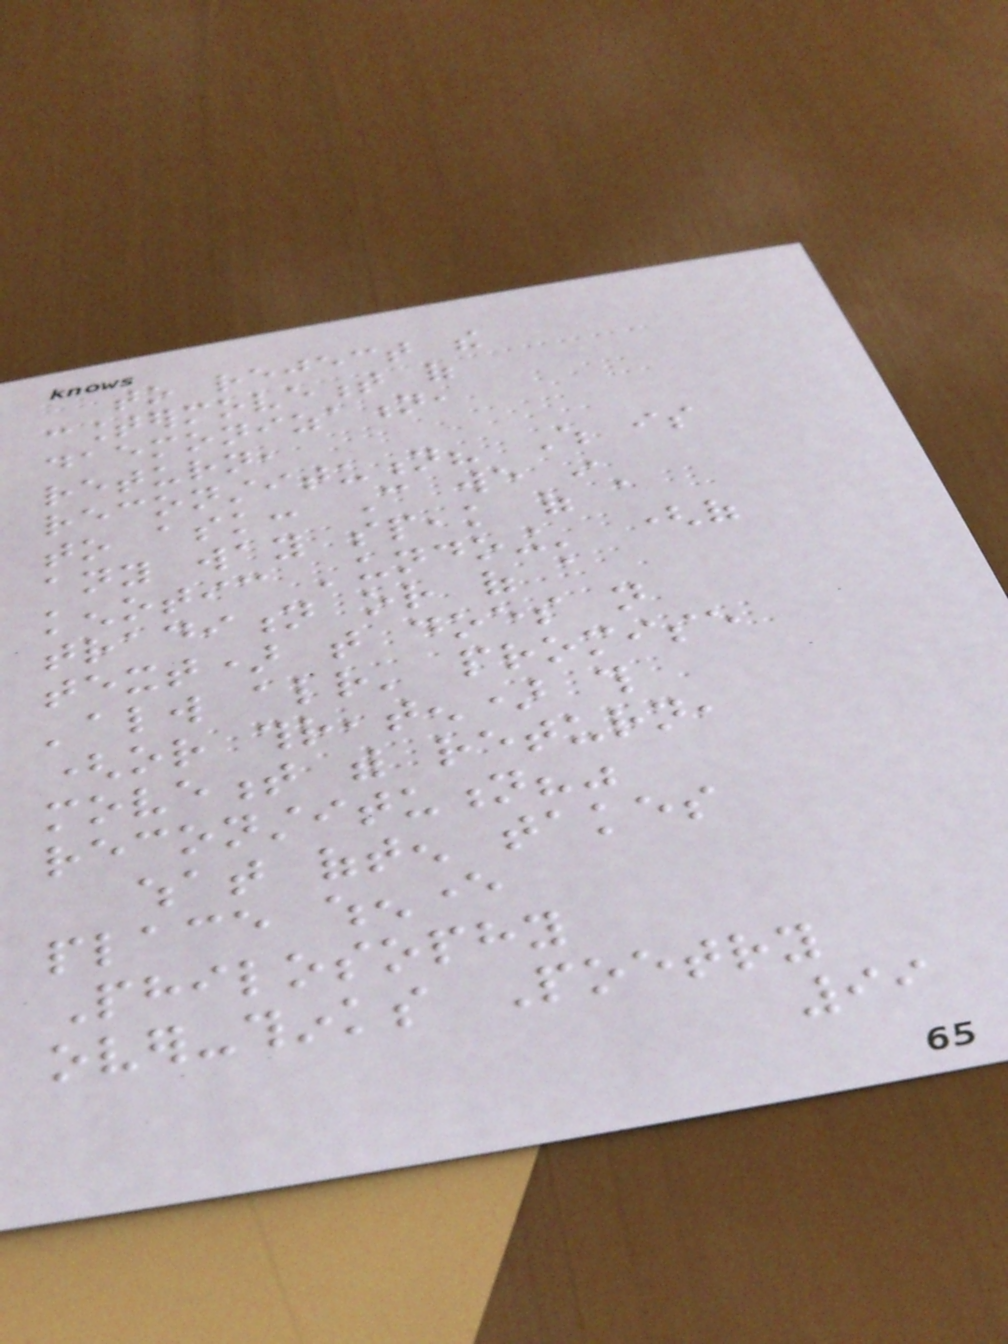to reject the
countermovement of
daemonization,
return,
reconstitution? Which is
to ask: Can we in
any way speak of a
kenotic 'undoing' (of
tradition or of a
text) that does not
'always already' promise
(or threaten) this
movement with return,
reconstitution?"
what often takes
place whenever
Philosophy
over-thinks Poetry
99
